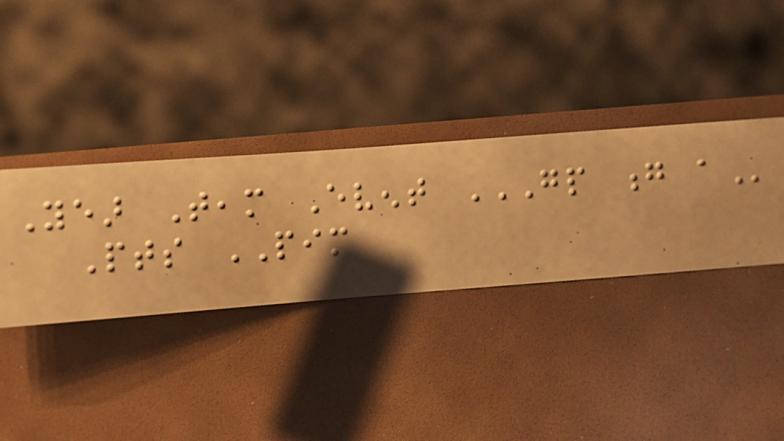Year Team Event GP G A
Pts PIM
